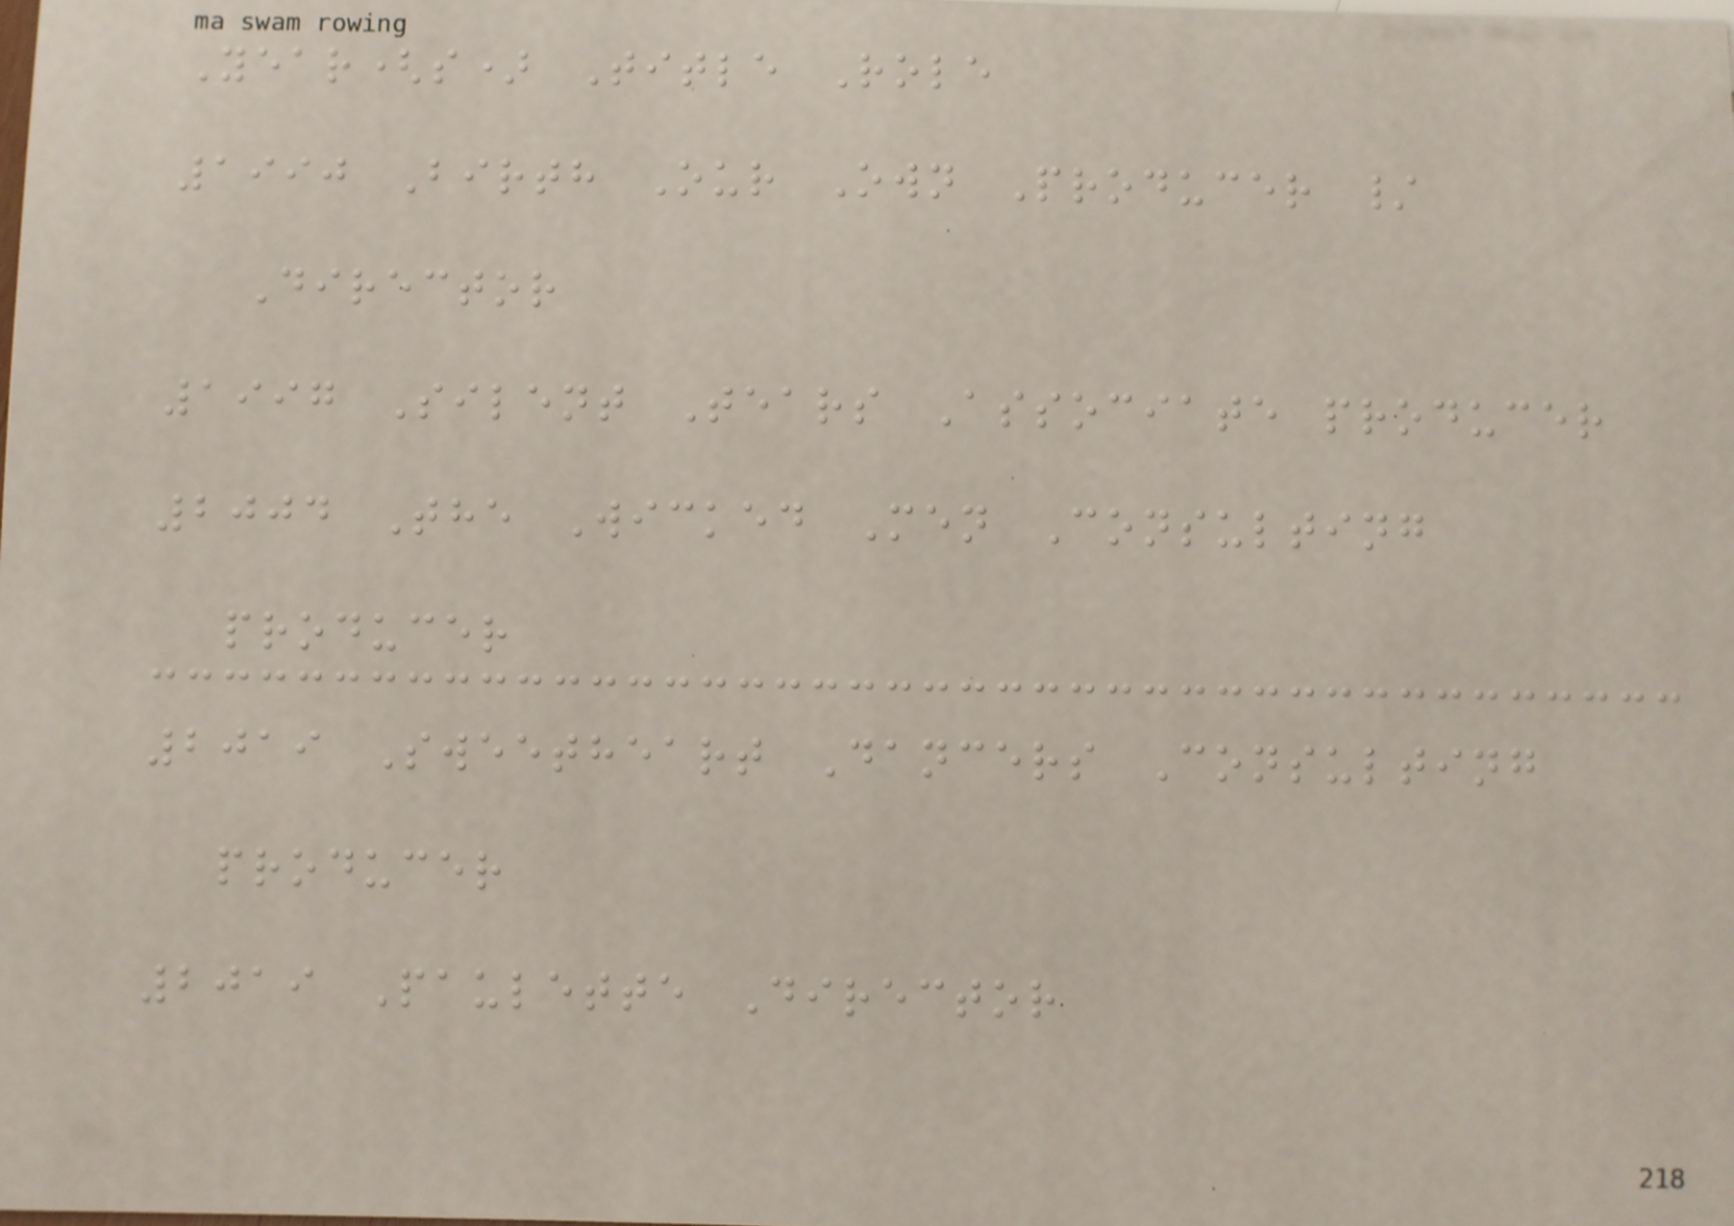Year(s) Title Role
1990 Birth Our Own Producer /
Director
1997 Silent Tears Associate producer
2004 The Wicked Men Consulting
producer
2019 Sweetheart Dancers Consulting
producer
2019 Paulette Director
